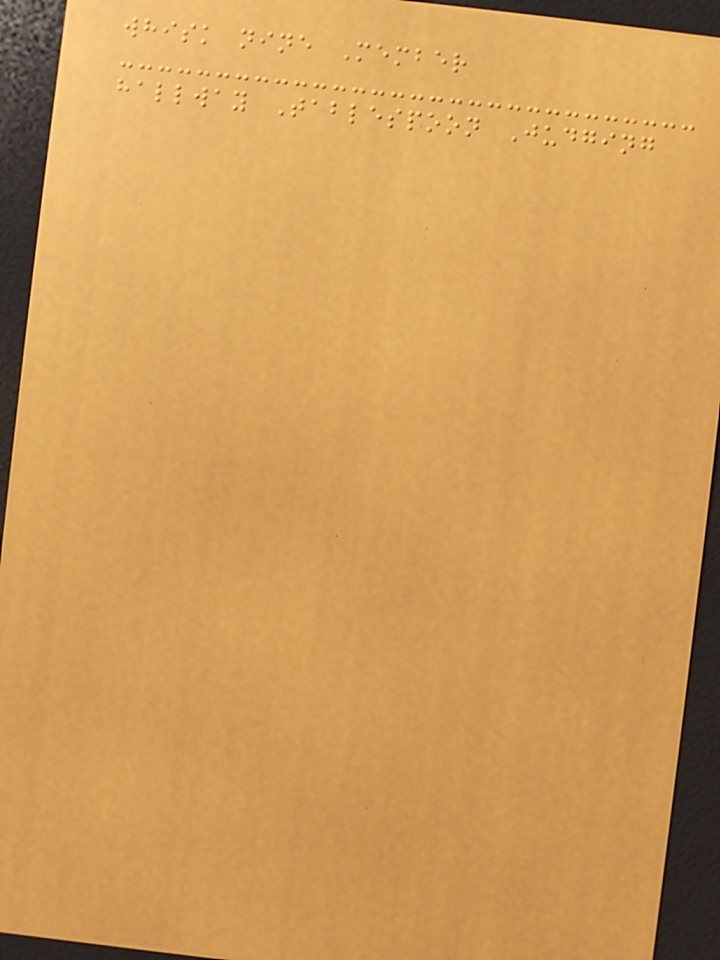whisk nine Member
hallway Tablespoon Judging
